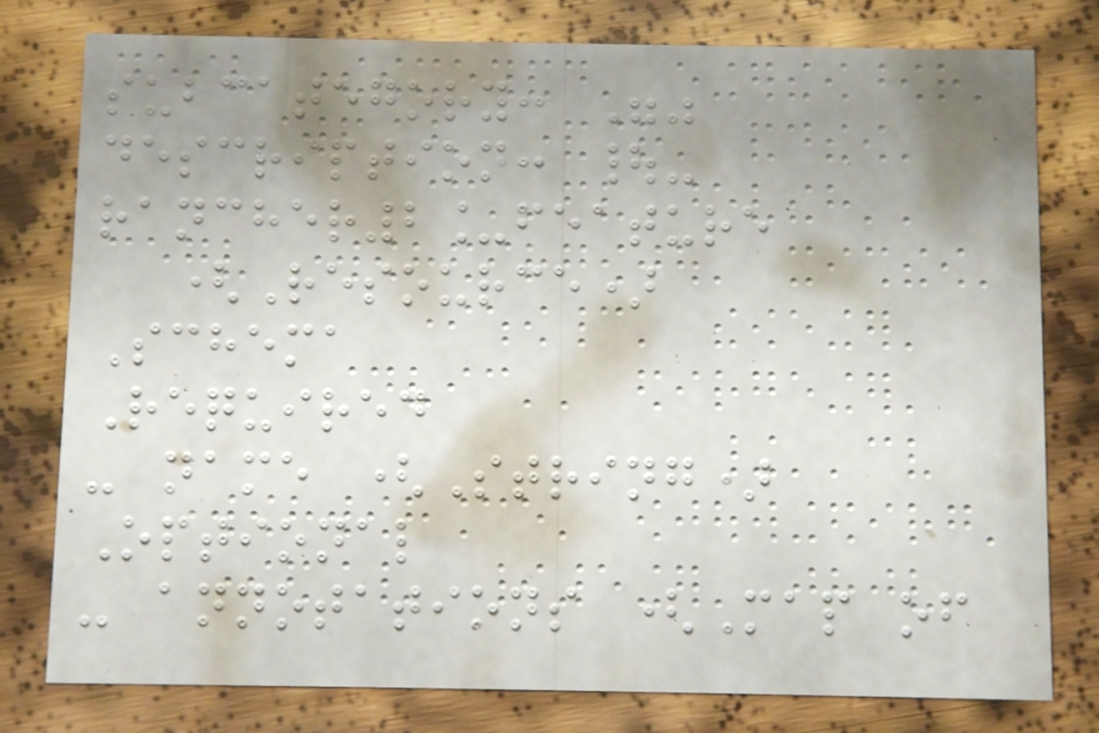subcategory: ""
description: |-
rancher2_feature
(Resource)
Schema
Required
- name (String)
Optional
- annotations (Map of
